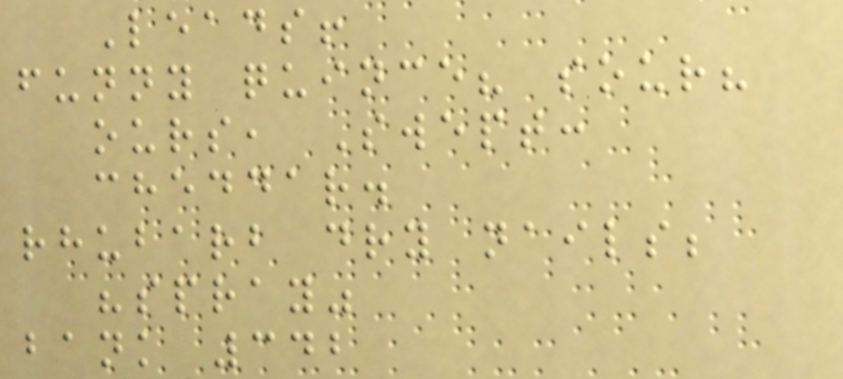Leads!
funny quince? sour?
ours, Swept:
cheddar.
rhubarb dry nails;
"spray"
bank 342
